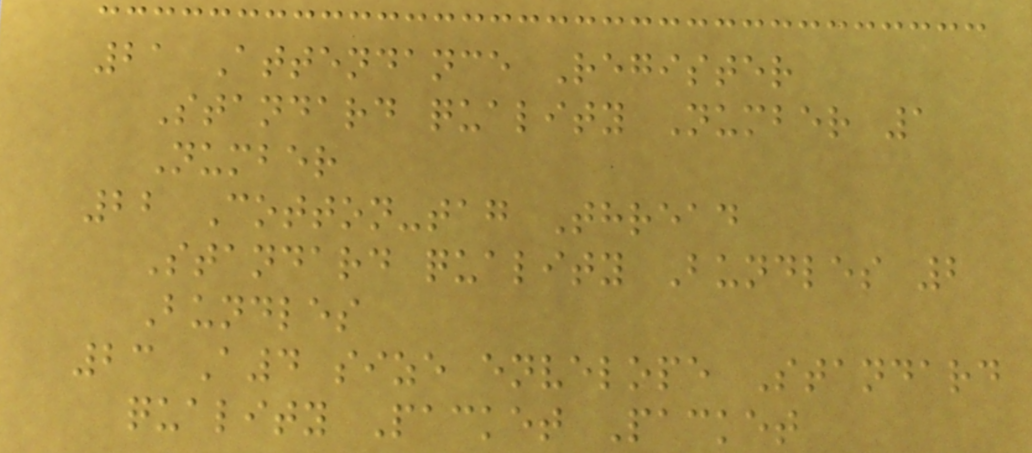21 Attendance Register
Standard quality Number 1
Number
22 Cotton-tag Thread
Standard quality Bundles 2
Bundles
23 A4 size envelope Standard
quality Packet Packet
